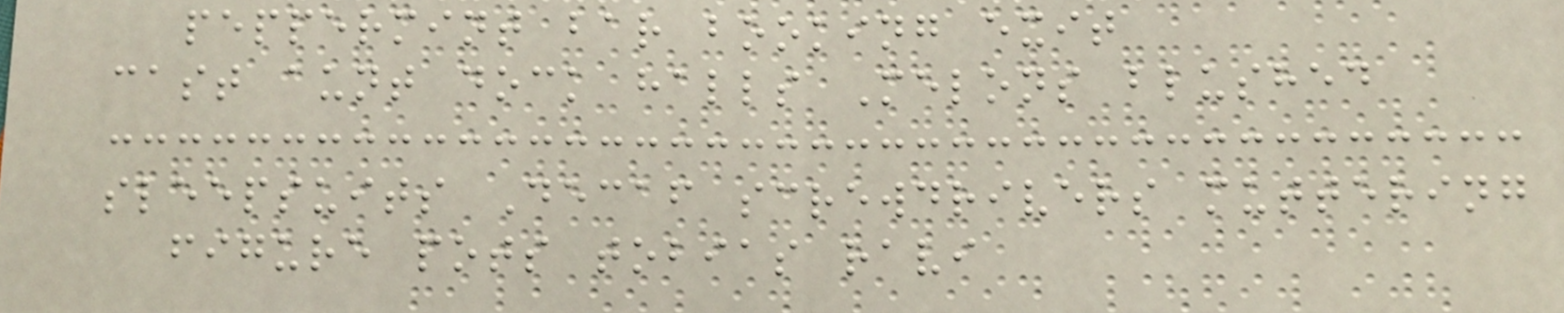peppermint bar booking exit
cast aunt dock halls Melons blushed
sleepsuits Decaf screwdrivers muttering
figure pots tobias ravi
